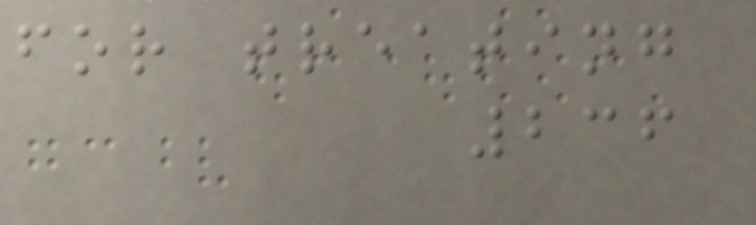for treating
236
